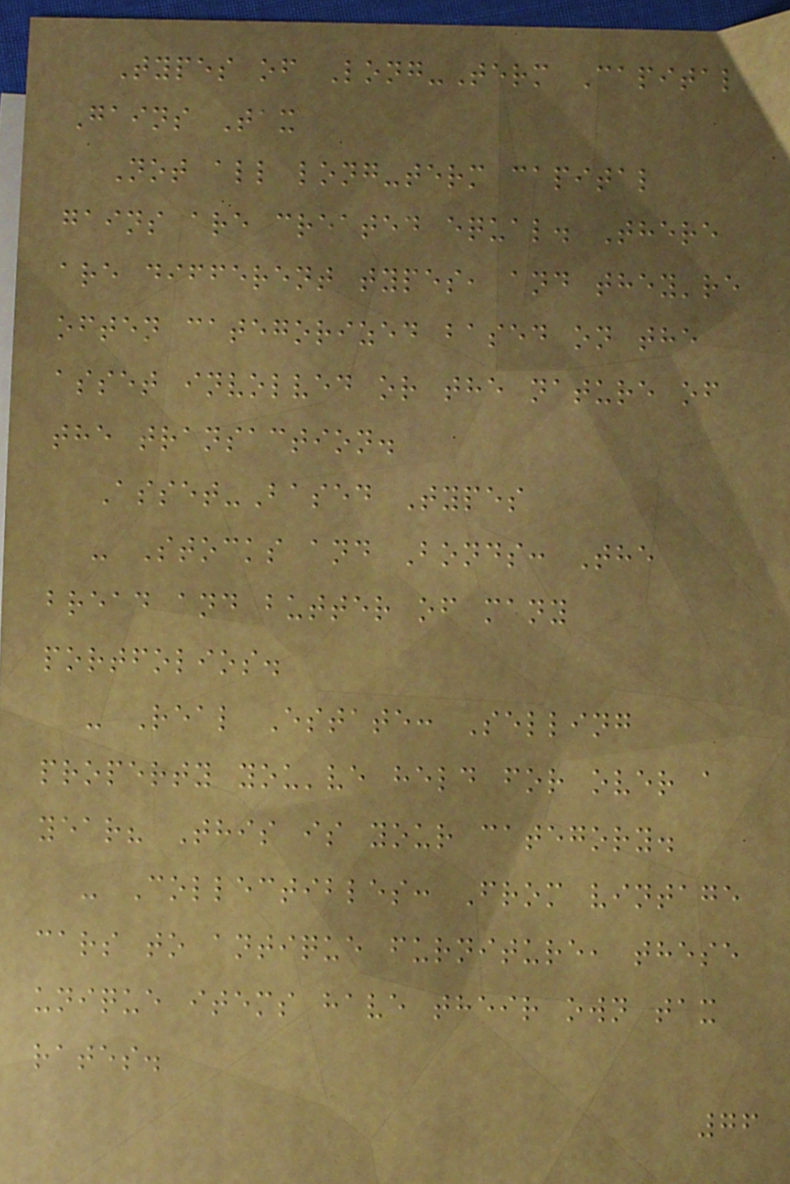Types of Long-Term Capital
Gains Tax
Not all long-term capital
gains are created equal. There
are different types, and they're
often categorized based on the
asset involved or the nature of
the transaction.
Asset-Based Types
- Stocks and Bonds: The
bread and butter of many
portfolios.
- Real Estate: Selling
property you've held for over a
year? This is your category.
- Collectibles: From vintage
cars to antique furniture, these
unique items have their own tax
rates.
76
